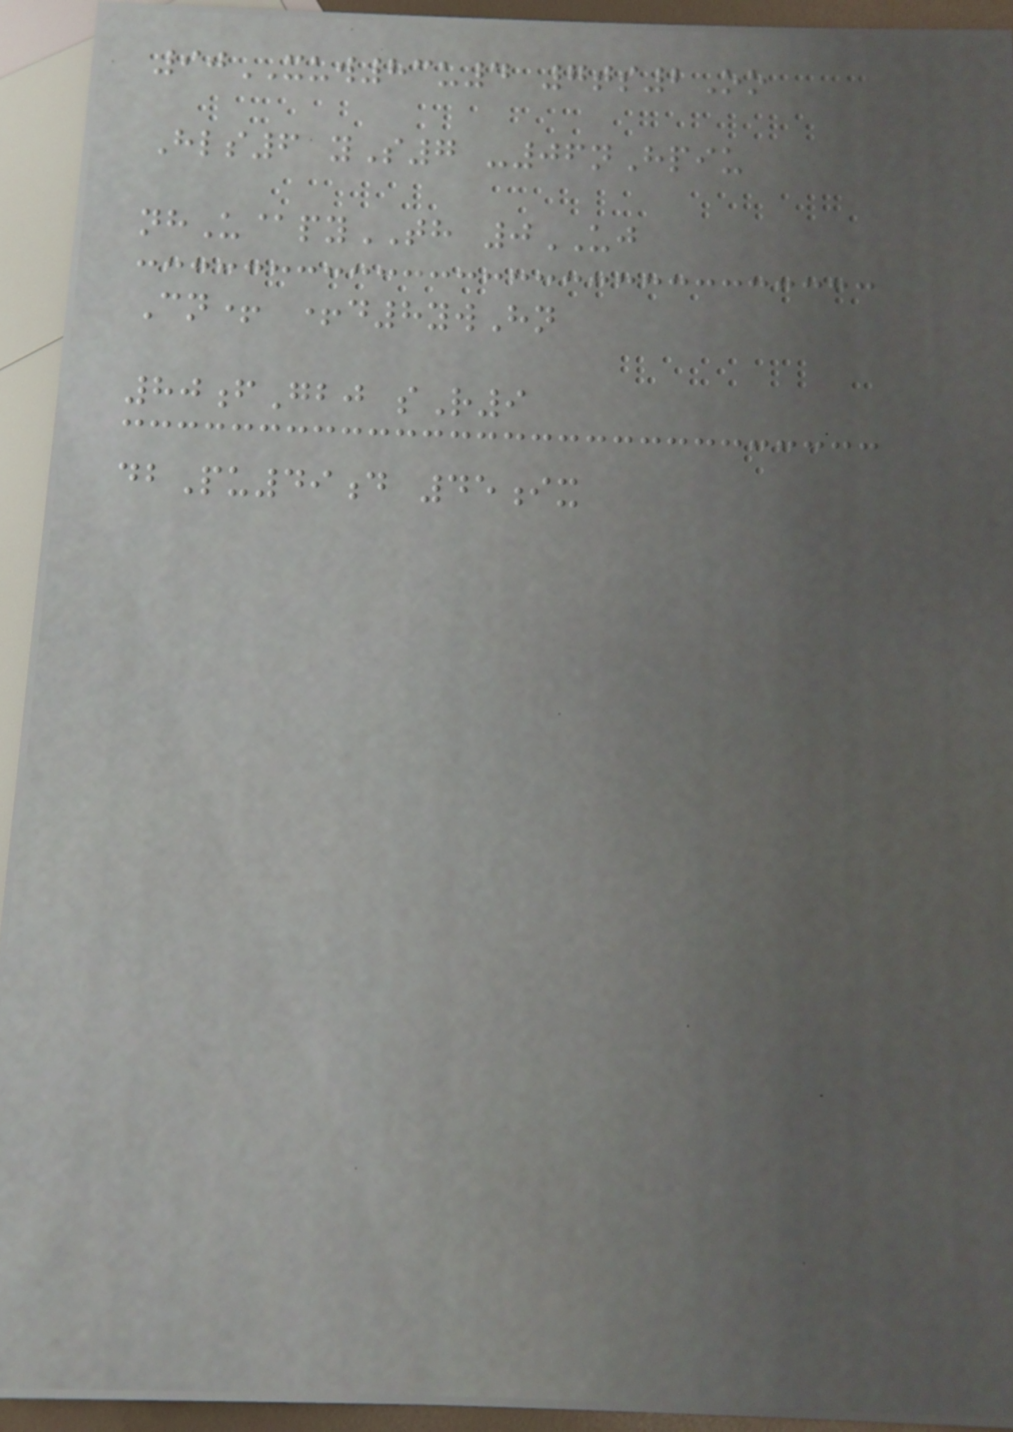90XUW83u4 7ts2Oo
Hls6 yS7 -06nHpiu
nhU@pyTH 0UJ
Cn+ +d8ywHn
80fGbj sR9
dbPu49d 45ix
